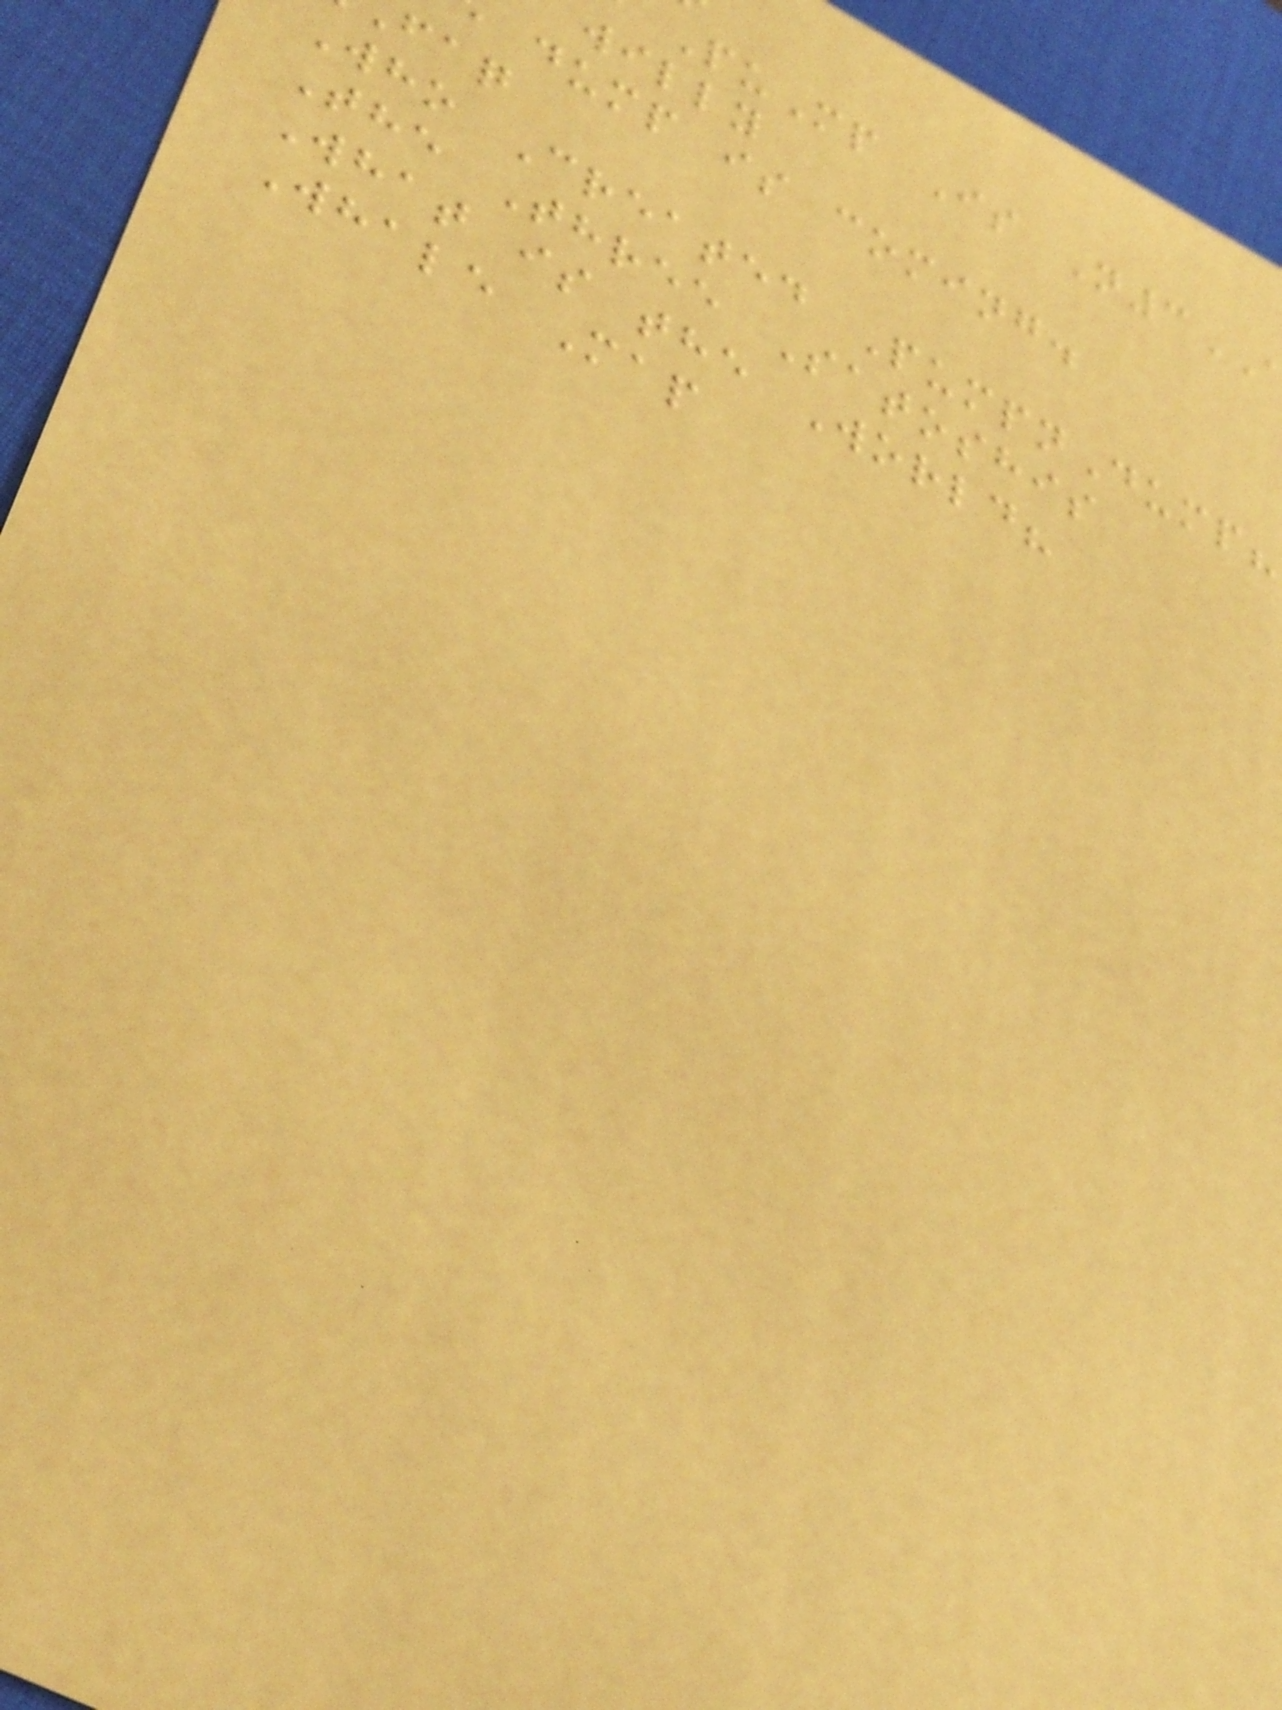PuMp Is N3
willy
dump is coming.
Who Created PumpnDump?
The Three Satoshis
What is the World?
Whale Map
